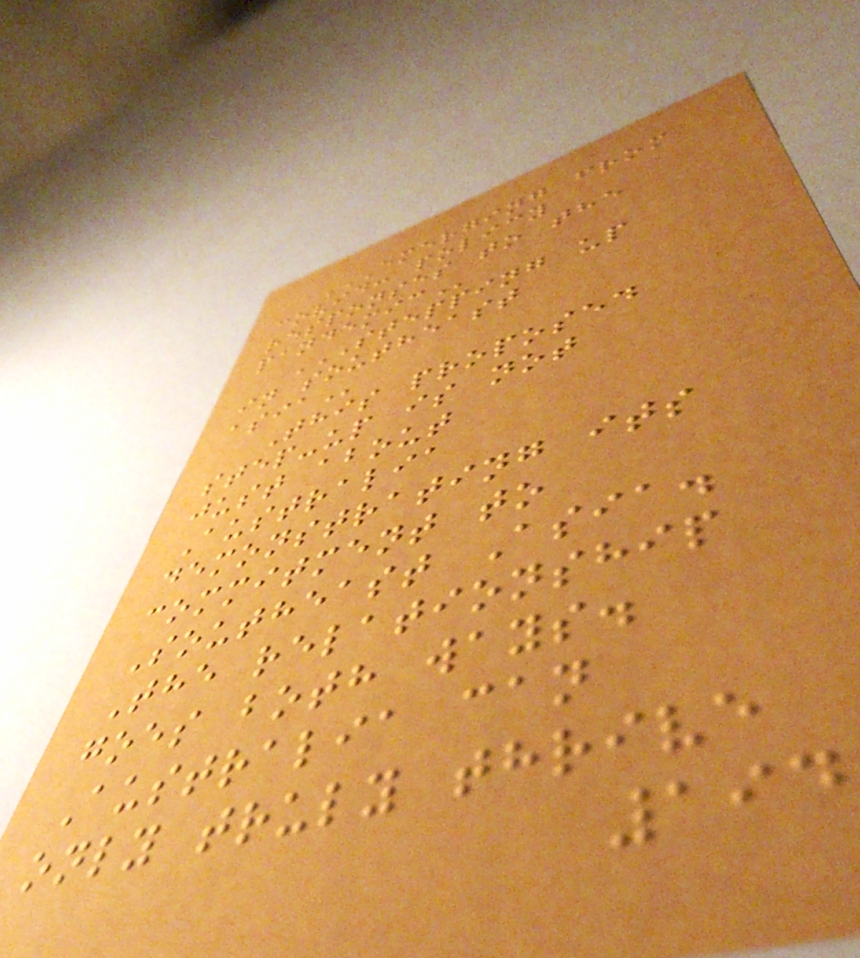EMERGING FROM
COVID: POLICY
RESPONSES TO THE
PANDEMIC
STEPPING UP
IN SOUTHEAST
ASIA
This proposed
step-up is not
just about
Australia
demonstrating its
commitment to
Southeast Asia.
The relationship
goes both ways.
Australia can
only truly thrive
194
